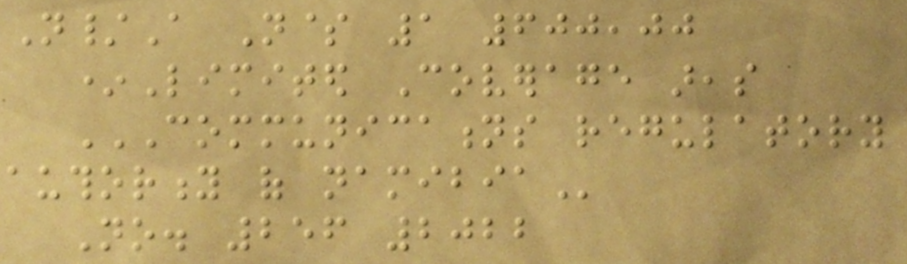N/A N$ 1 600,00
*Limited Coverage areas
COMMUNICATIONS REGULATORY
AUTHORITY OF NAMIBIA
No. 256 2022
